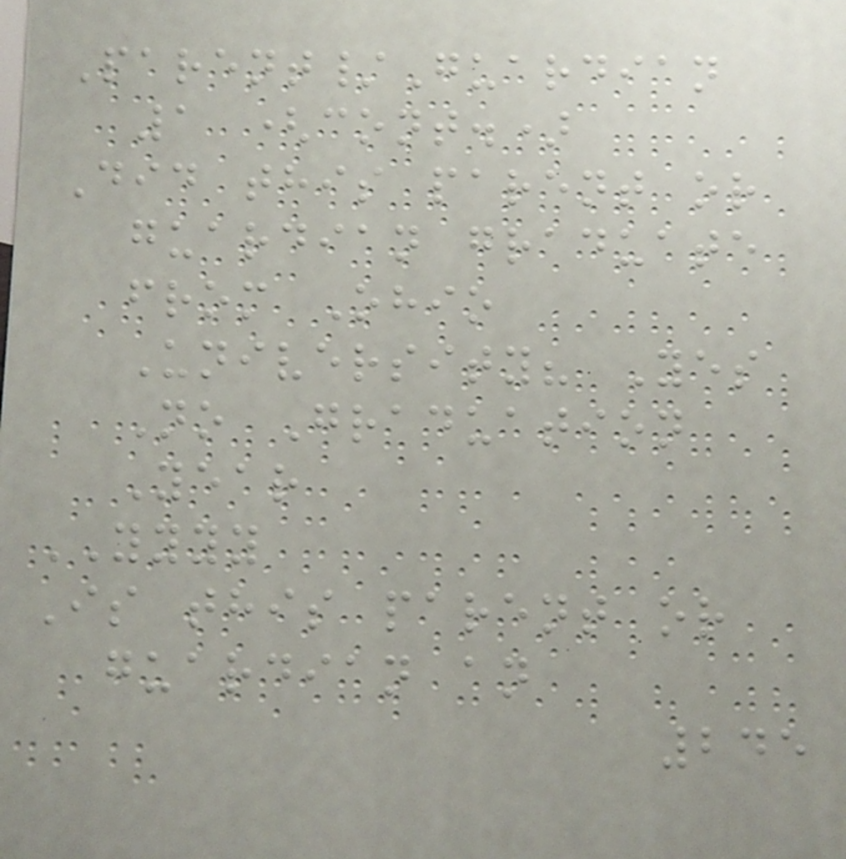Parent/Guardian
1 (cont.)
Did this parent or
guardian graduate
from Ohio
University? Yes
No Graduation
Year
YYYY
Is this parent or
guardian an
245
